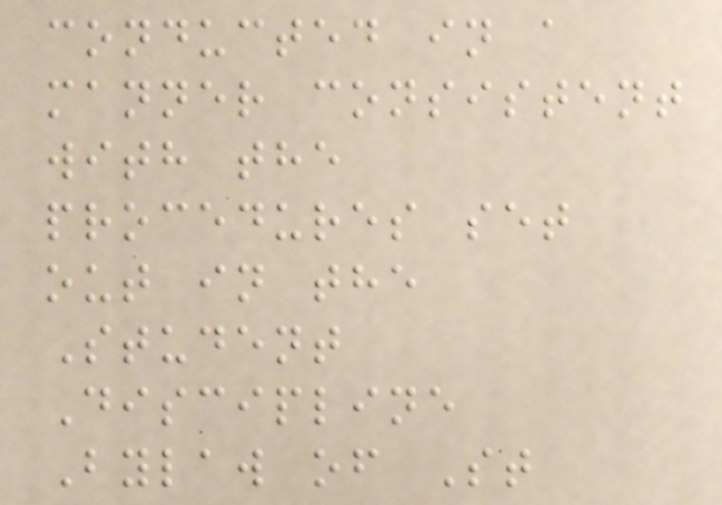conducted in a
manner consistent
with the
procedures set
out in the
Student
Discipline
Bylaw of St
